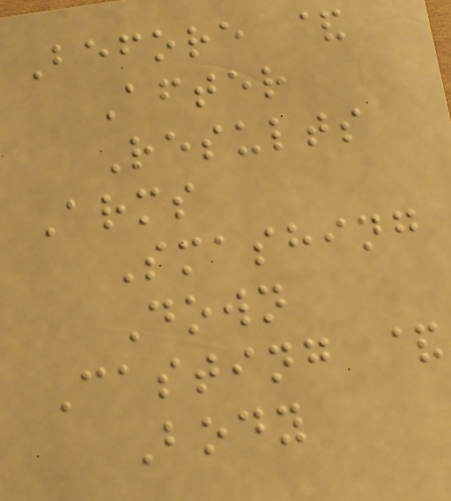Before &
After
Results
Arms
Smashing
Down
Casting &
Body
